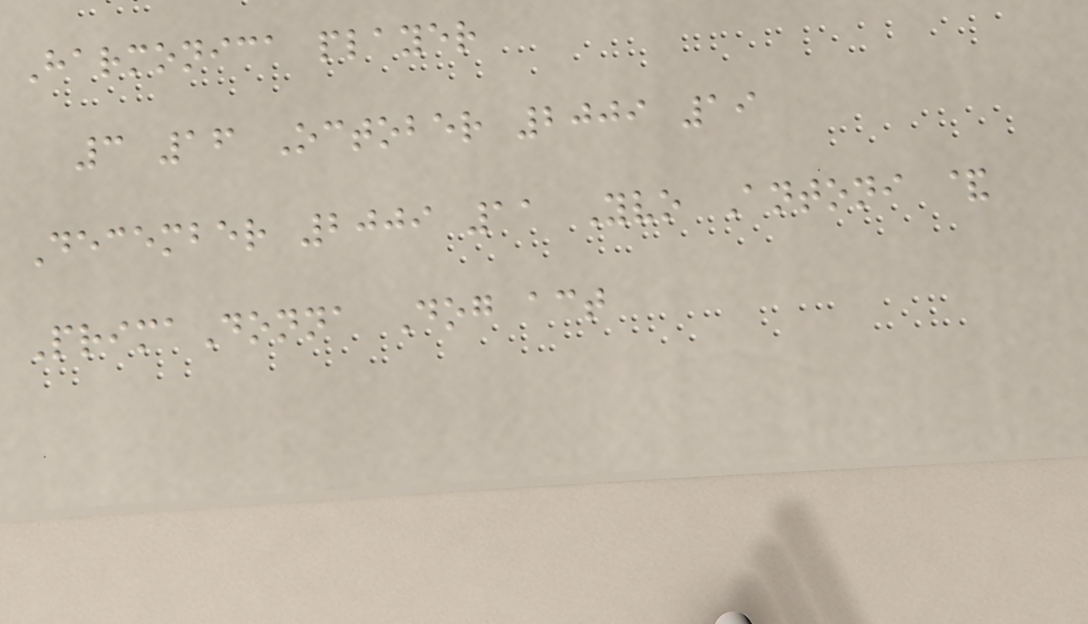Harmonica player
3 16 October 2009 19
December 2009 11 Yvo Antoni &
PrimaDonna Dog act
